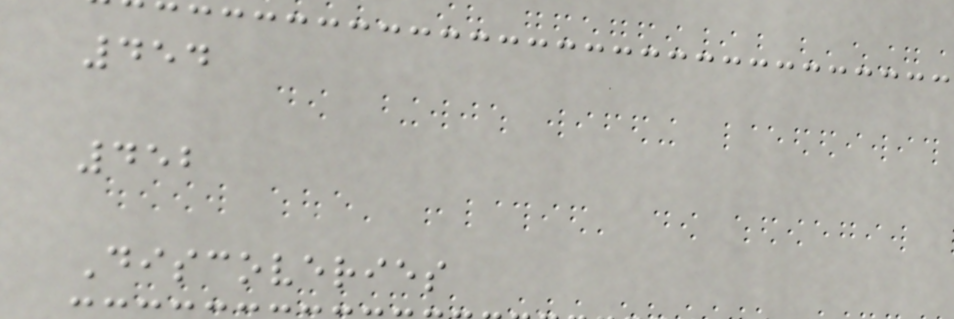454
452
Discoveries
